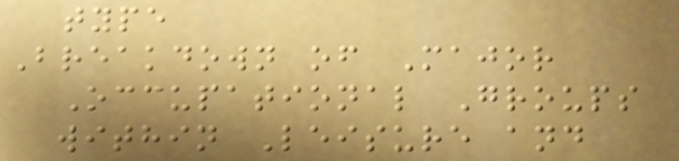type
Breakdown of Major
Occupational Groups
within Leisure and
